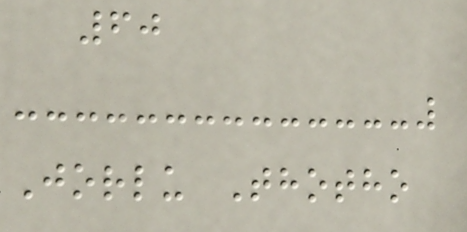60
Jorlu Thotho
